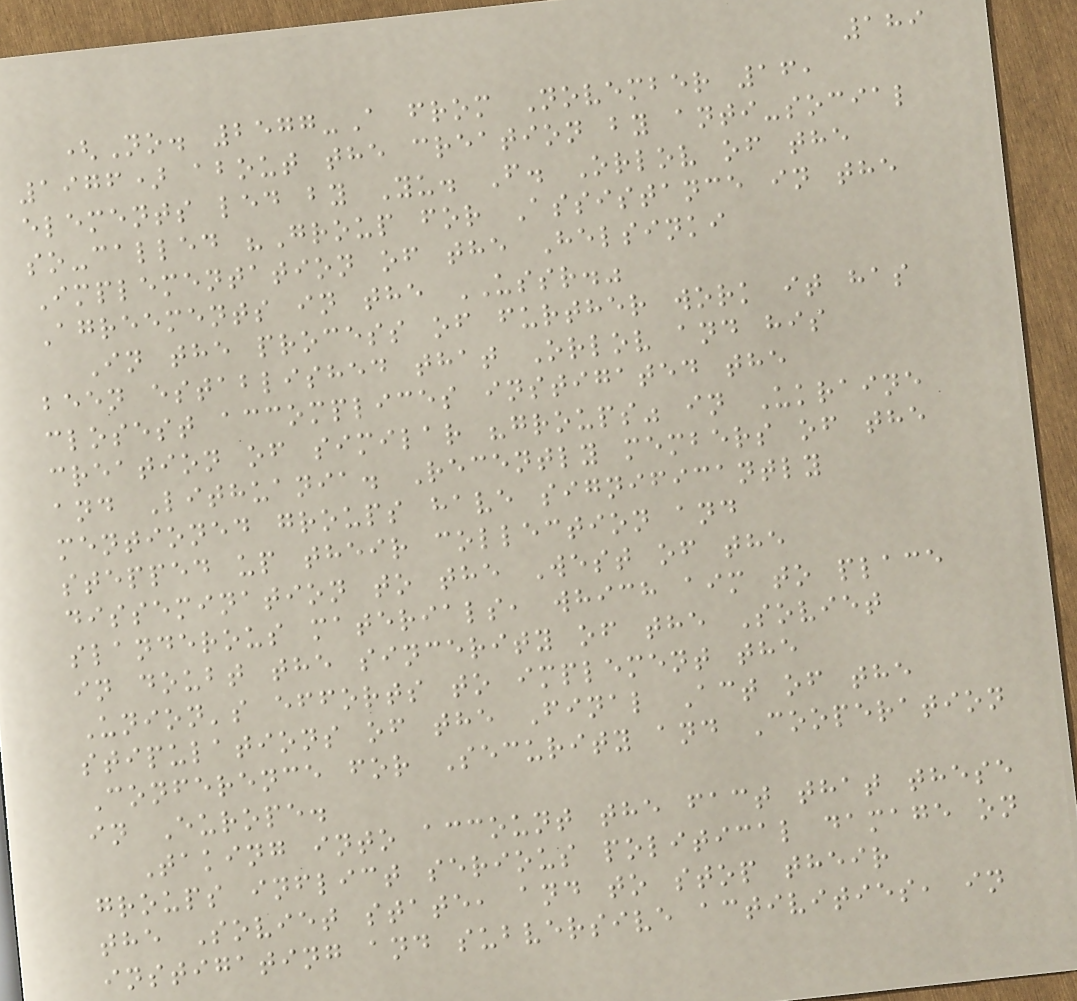189
(No. 2577-A from November 16,
1976) about the creation by anti-social
elements led by Yu. F. Orlov of the
so-called "Group for Assistance in the
Implementation of the Helsinki
Agreements in the USSR."
In the process of further work it has
been established that Orlov and his
closest accomplices instigated the
creation of similar "groups" in Ukraine
and Lithuania. Recently members of the
mentioned groups have significantly
stepped up their collection and
dissemination to the West of the
slanderous materials, which aim to place
in doubt the sincerity of the Soviet
Union's efforts to implement the
stipulations of the Final Act of the
Conference for Security and Cooperation
in Europe.
Taking into account the fact that these
groups inflict serious political damage on
the Soviet state, and to stop their
instigating and subversive activities, in
